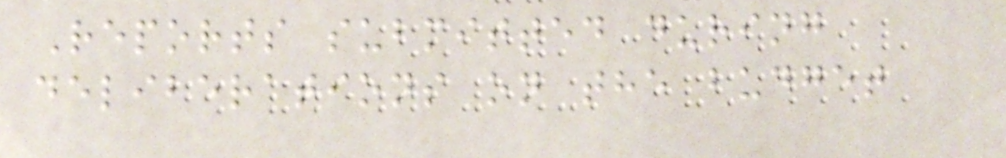Reports submitted during
deliberations on the budget
